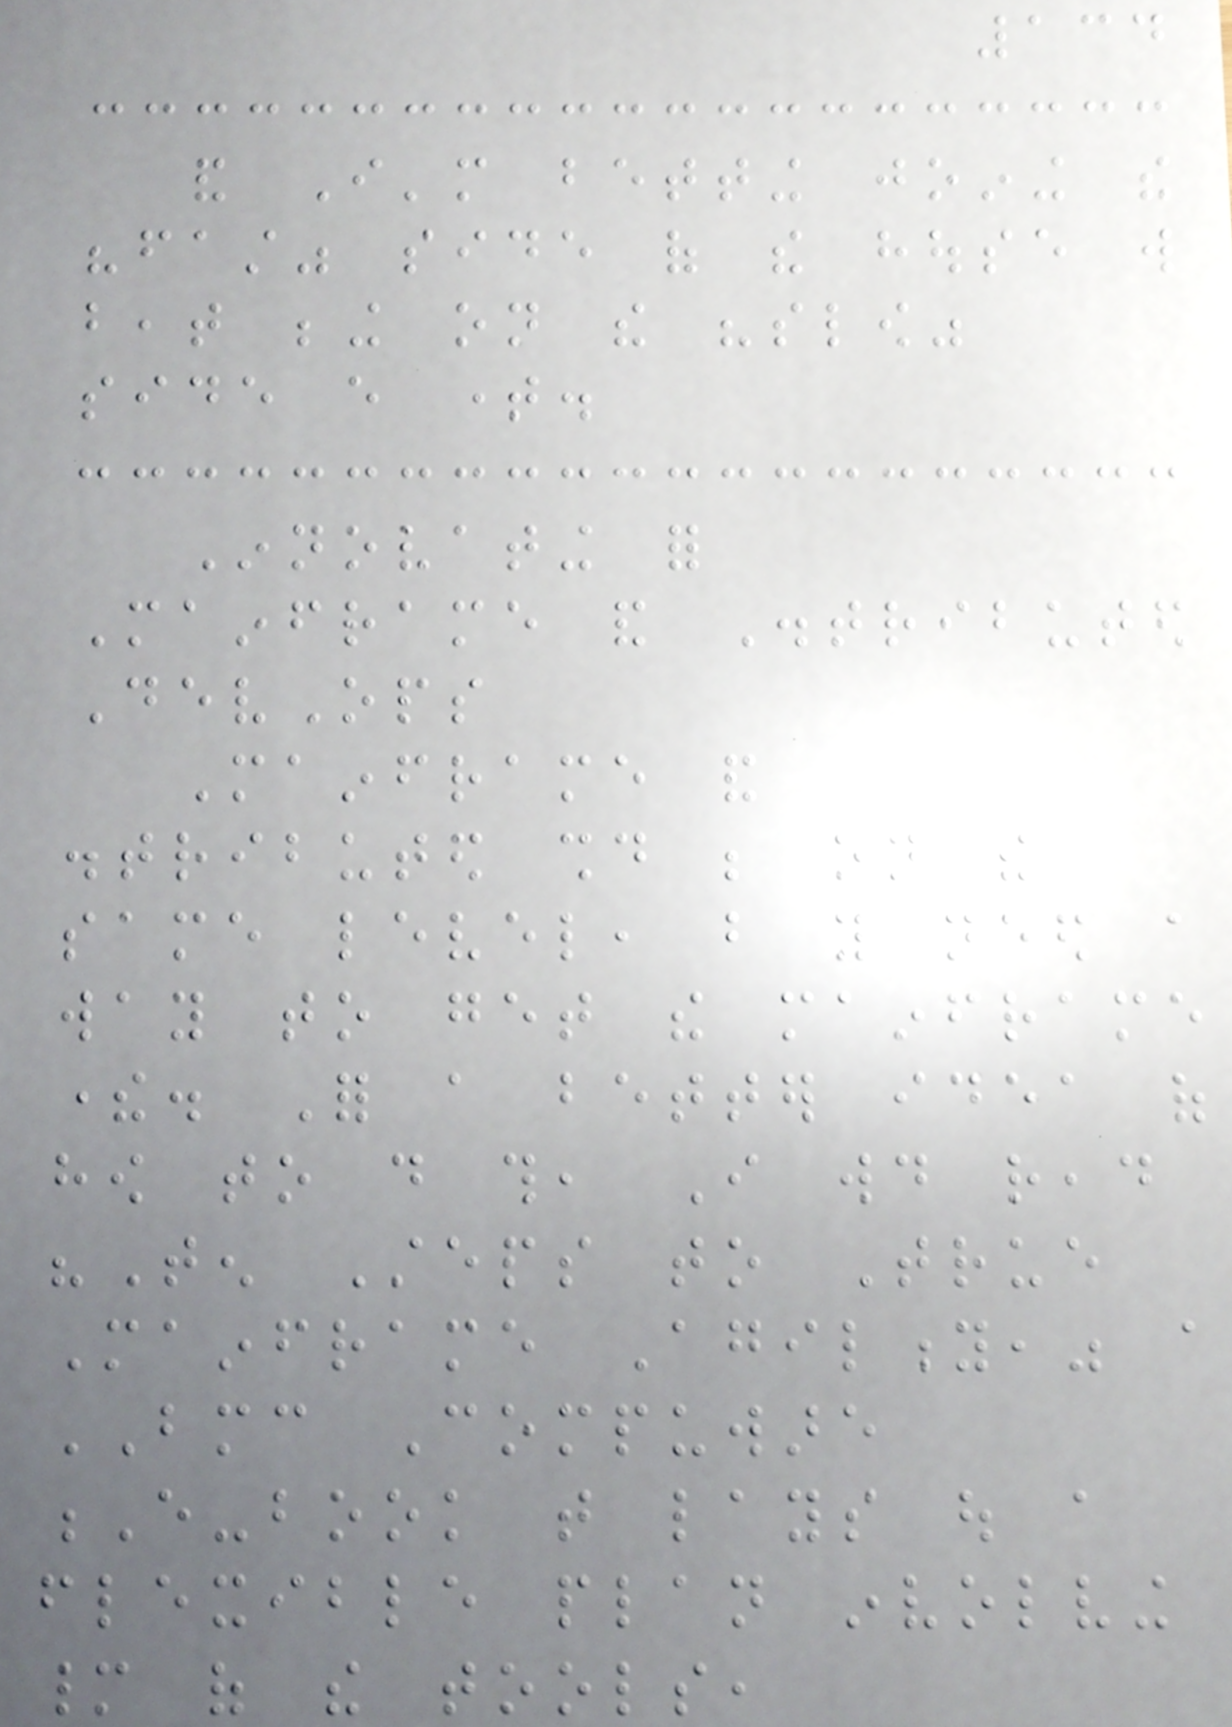134
and I'm betting joining the
"fast" side of the house will
beat being on the "slow"
side every time.
Innovating for
Mainframe and Distributed
DevOps
Mainframe and
distributed should be on the
same level, but you need a
way to get the mainframe
there. For a better idea of
how to do this, I would read
"Ten Steps to True
Mainframe Agility," a
BMC Compuware
E-book that lays out a
flexible plan involving
many of the tools,
